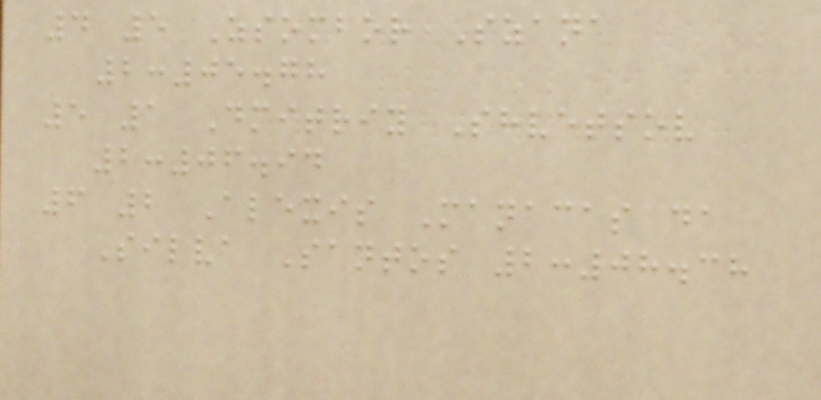4 5 Zsombor Szana
2:05.78
5 1 Dmitriy Shvetsov
2:06.94
6 2 Alexis Manacas da
Silva Santos 2:08.38
